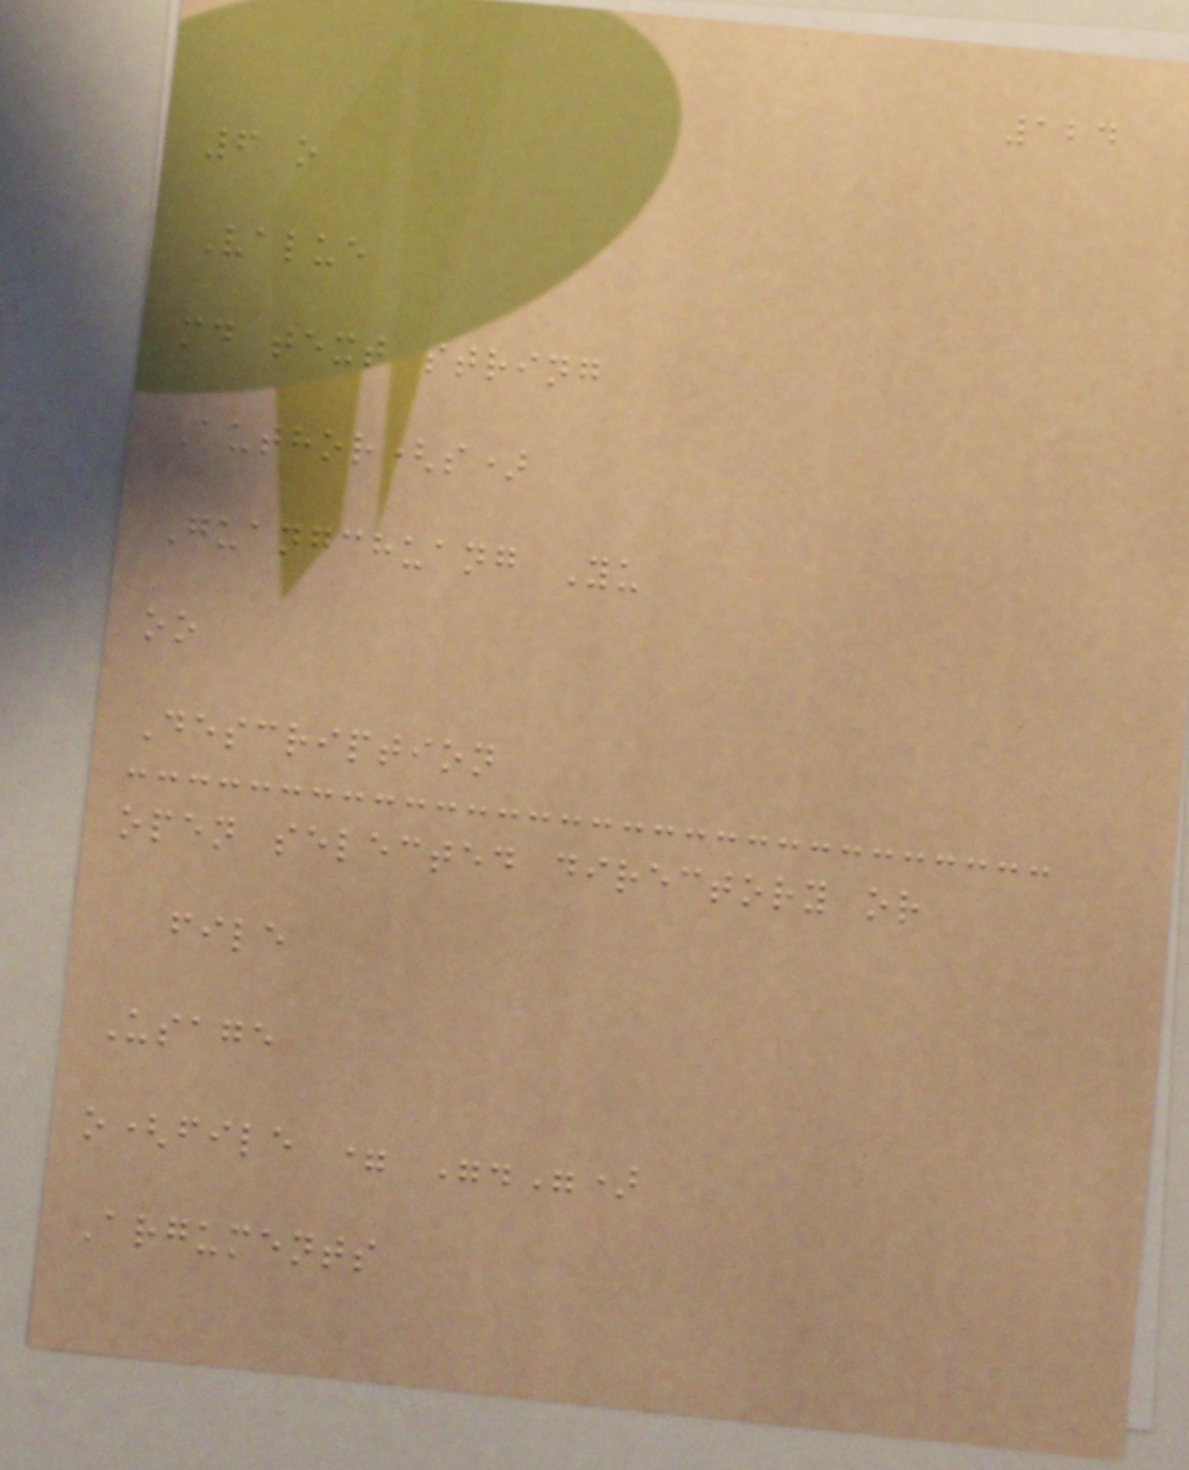124
6 o
Value
md text string
Author(s)
Guangchuang Yu
oo
Description
open selected directory or
file
Usage
o(file = ".")
Arguments
